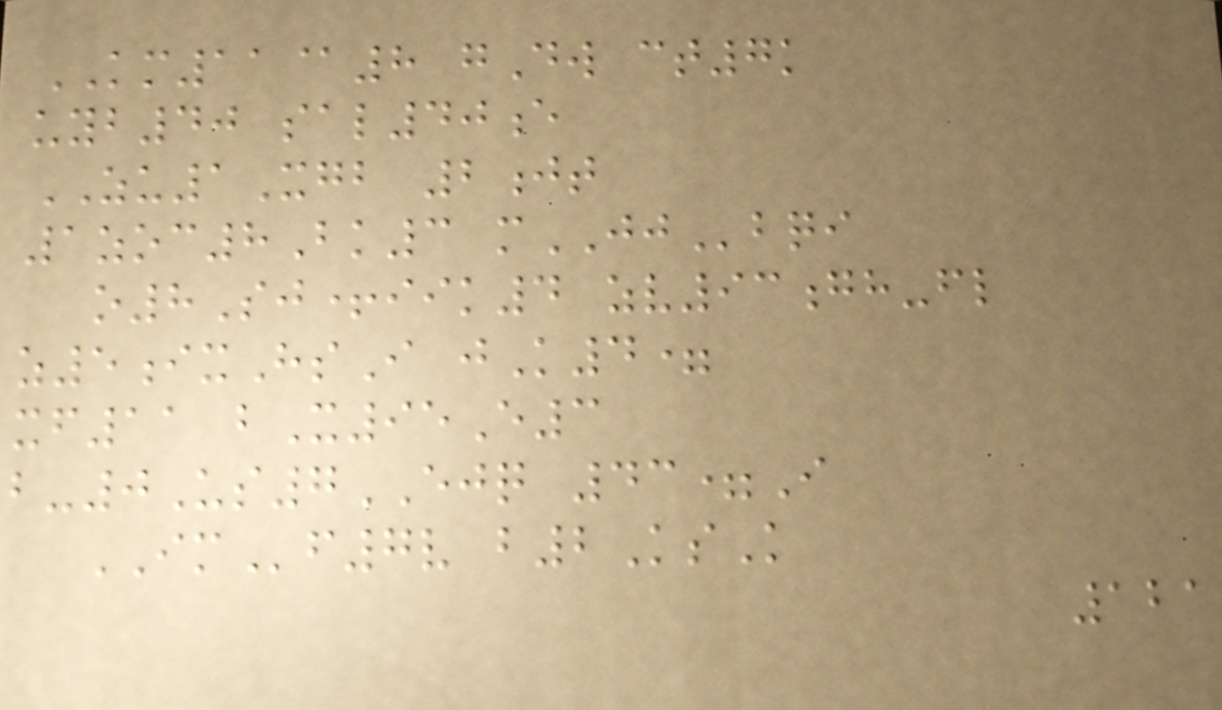KM11@8 gDw ct7k
uyb40 sal40e
ZU1Xgb 2jt
1zoc8Bk3 mJJbqi
o8Sj+iik4 zv93gh-fl
z5ixHsI jK4=
xf11 bX95E3
b-0Us7EJQ 43=I
IMf7v b2KsK
121
